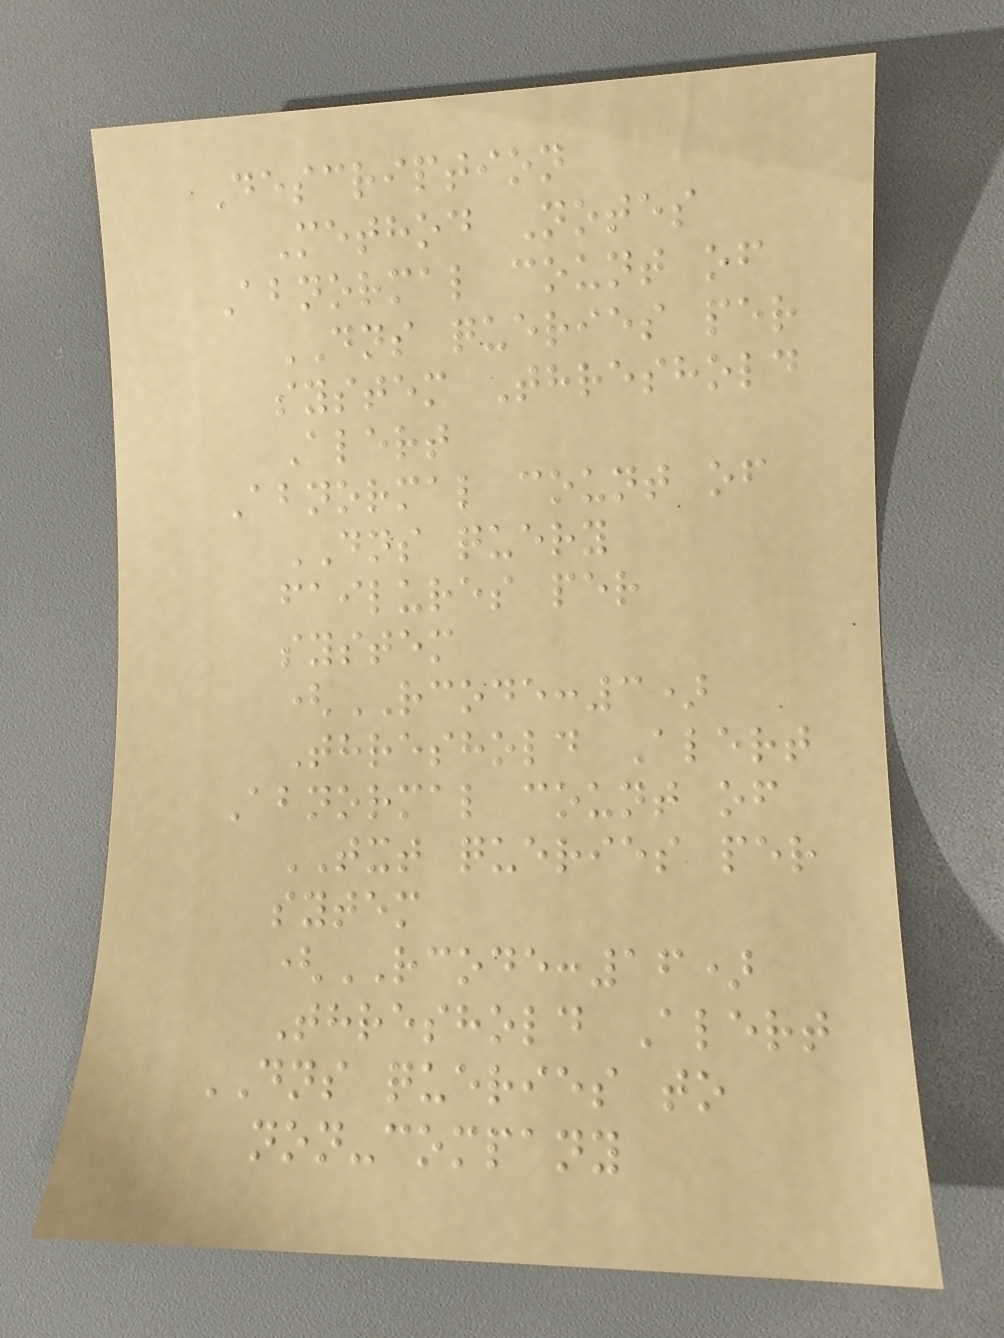Description
Method Notes
Abnormal count of
DNS queries per
system Threshold
Alert
Abnormal count of
DNS query
failures per
system
(RCODE:3)
Threshold Alert
Abnormal count of
TXT queries per
sytem
(RCODE:16)
Threshold Alert
DNS queries to
non-company
